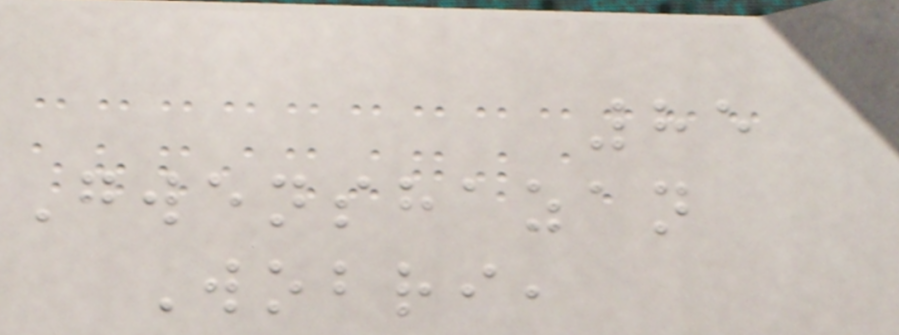85
Gwenshazan
Wobri,
